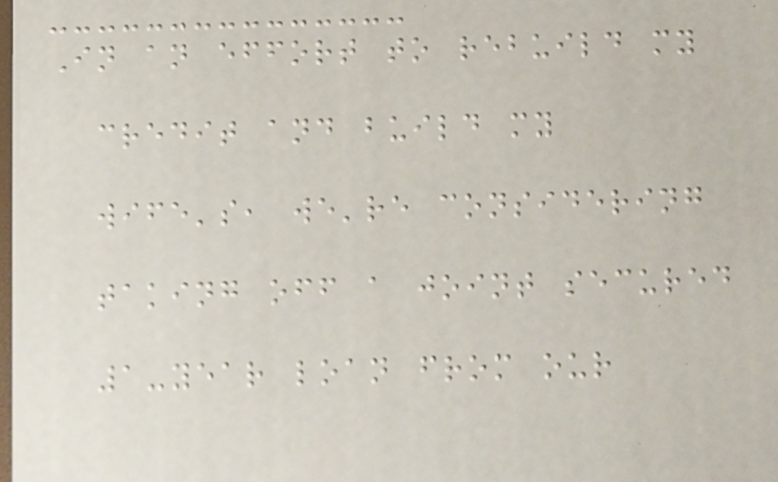In an effort to rebuild my
credit and build my
wife's, we're considering
taking off a joint secured
1-year loan from our
